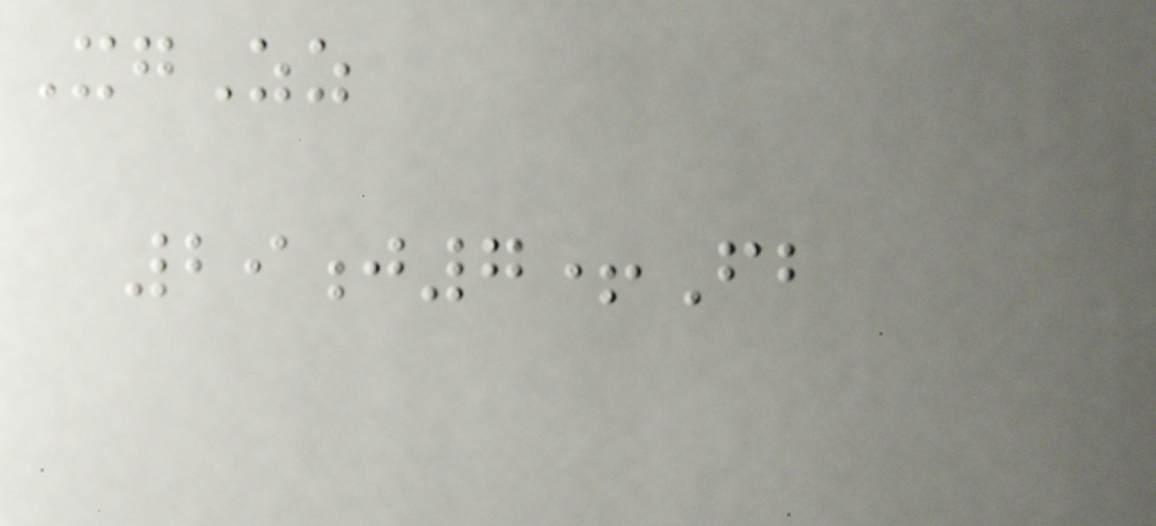XgZz
29j7+Fb
